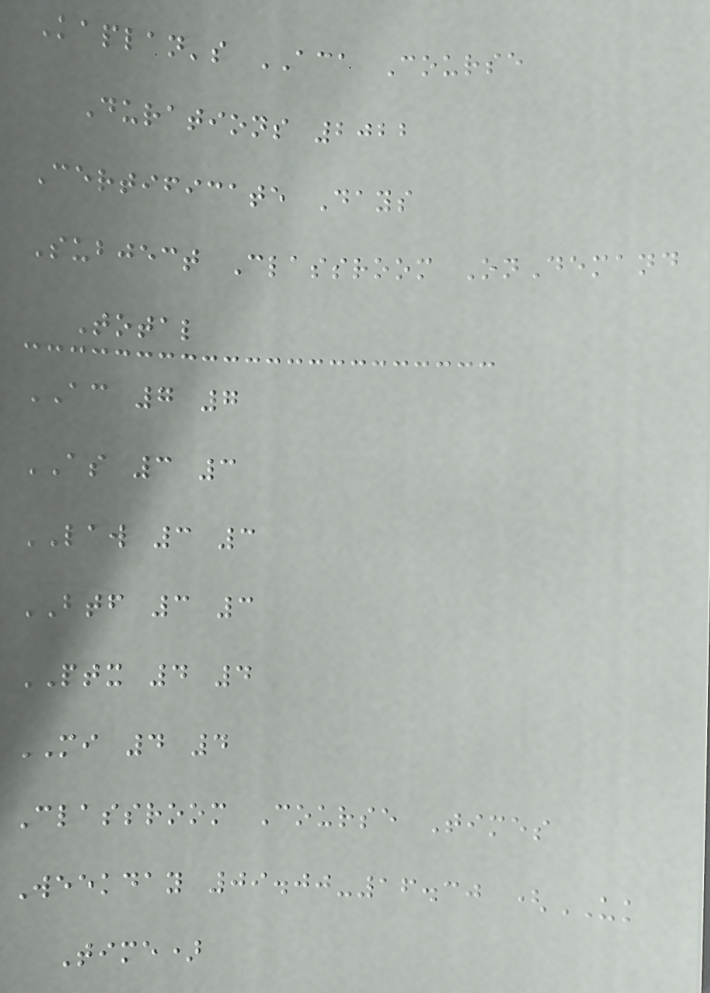Kaplan's ACA Course
Durations 2022
Certificate Days
Subject Classroom OnDemand
Total
AC 7 7
AS 3 3
LAW 3 3
BTF 3 3
PTX 4 4
MI 4 4
Classroom Course Times
Weekday 09.00-16.30 (UK
Time)
